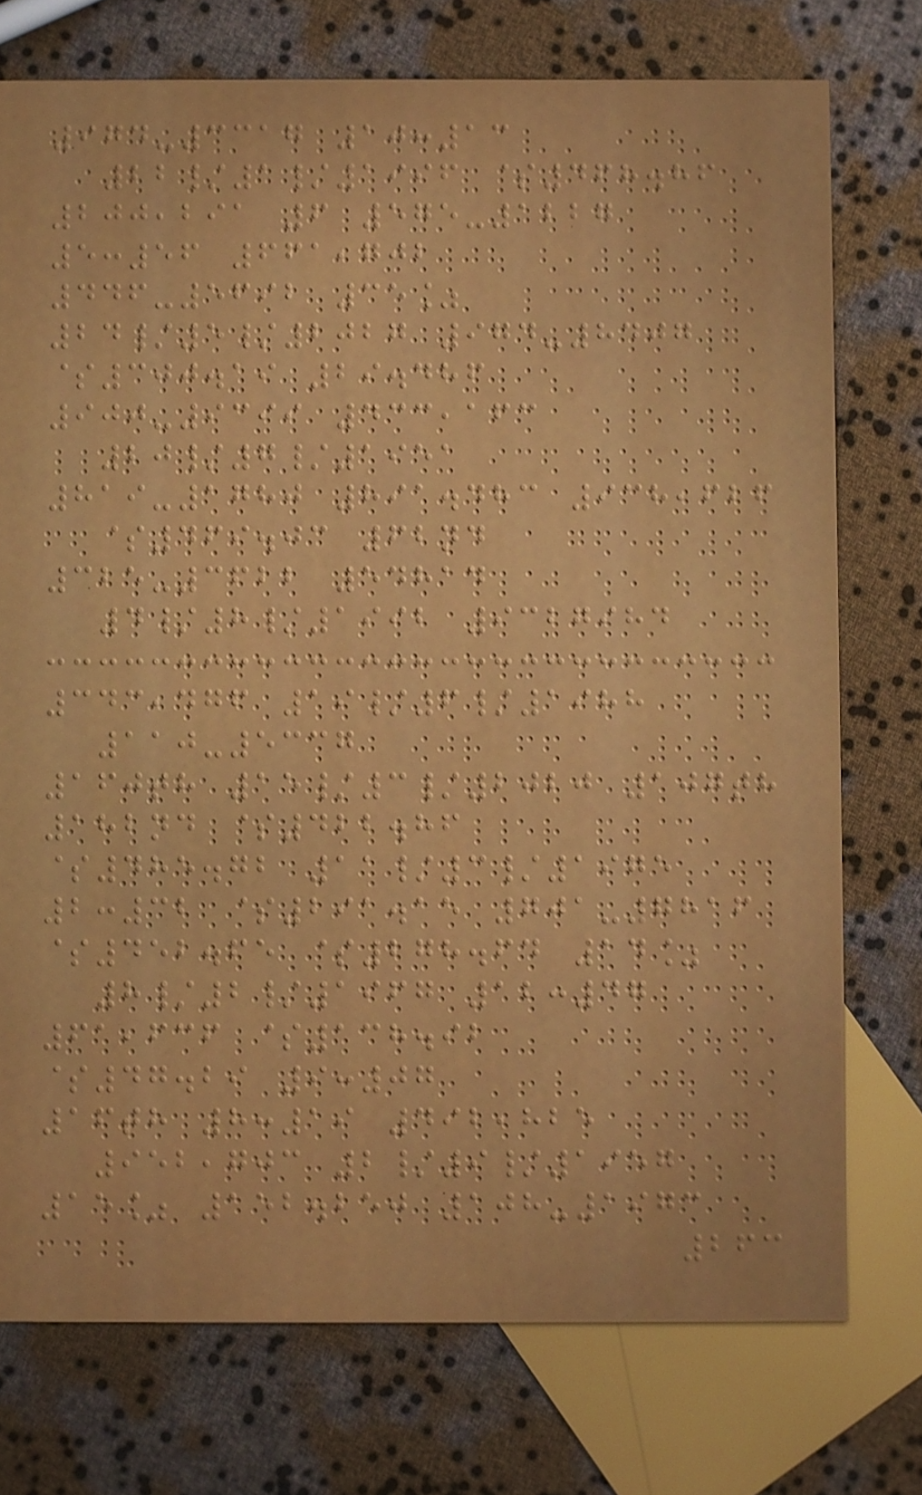974-3317 10:13
22/1/1996 $468.86
200,291 6 575-1227
5:56 661,702
446-5692 35%
24/5/2027 974-8407
$300.19 29.486
900-9399 433,163
20/7/1951
819-1780 891.483 938,626
$469.03 62nd
325-3622 54814
4/8/1992 9327984
343,476 19/6/1988
110-5337
160th 15/3/2020 107th
182nd $422.86
$485.72 11/3/1975
2:32 $291.15 701-7816
$452.65 $278.64 14%
8/2/1967 12:47
61,636 $138.92
$47.29 9:07
16th 8:19 492,825
952,703 2/9/1957
15% 152.250 108-1973
263
